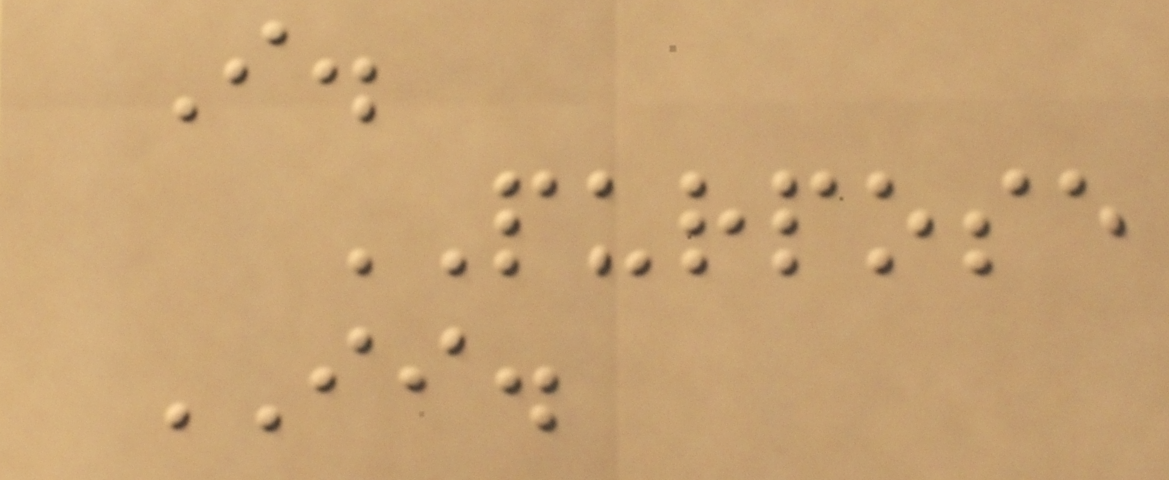I.
PURPOSE
II.
